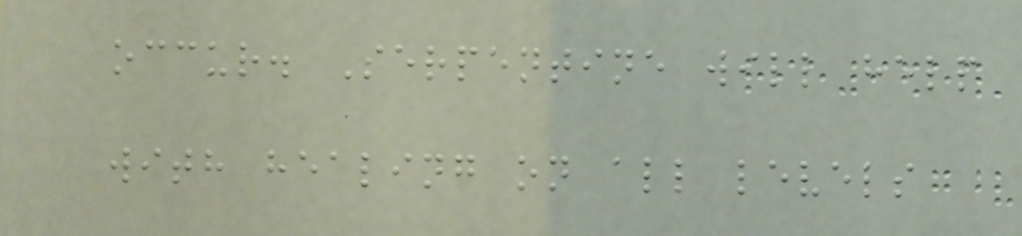occur. Serpentine will help
with healing on all levels
